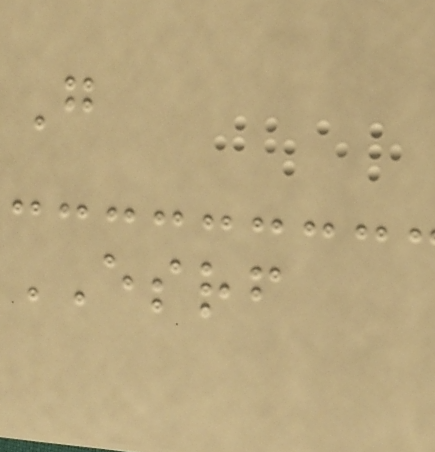G
ESRF
